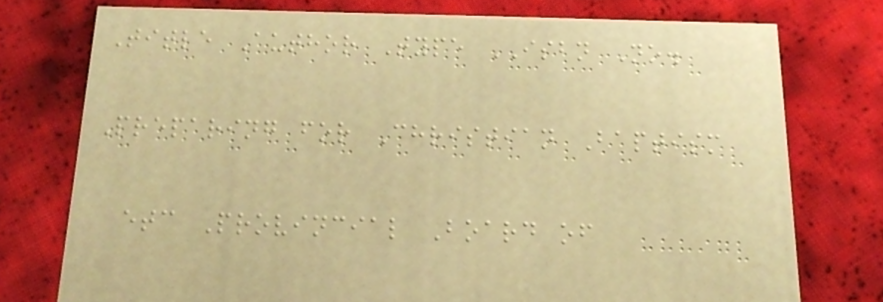Title Author Type ISBN No.
Preparing for Christian Baptism
etc Provincial Board of
